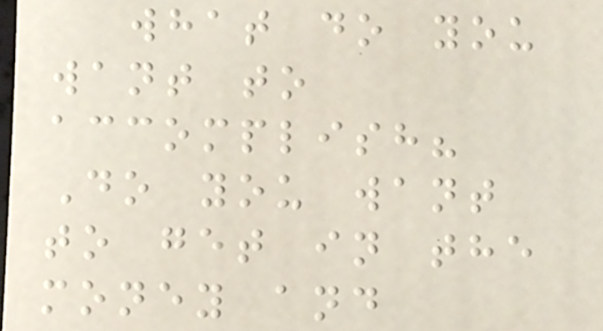what do you
want to
accomplish?
Do you want
to get in the
money and
